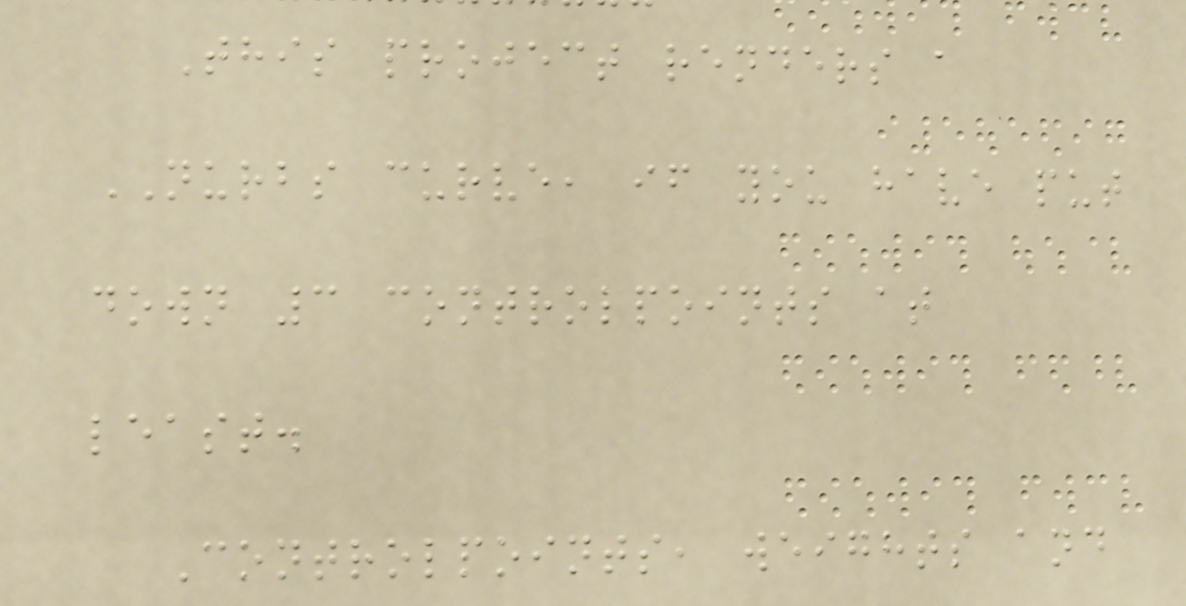This project renders a
NURBS curve, if you have put
down 3 controlpoints at
least.
Controlpoints, weights and
